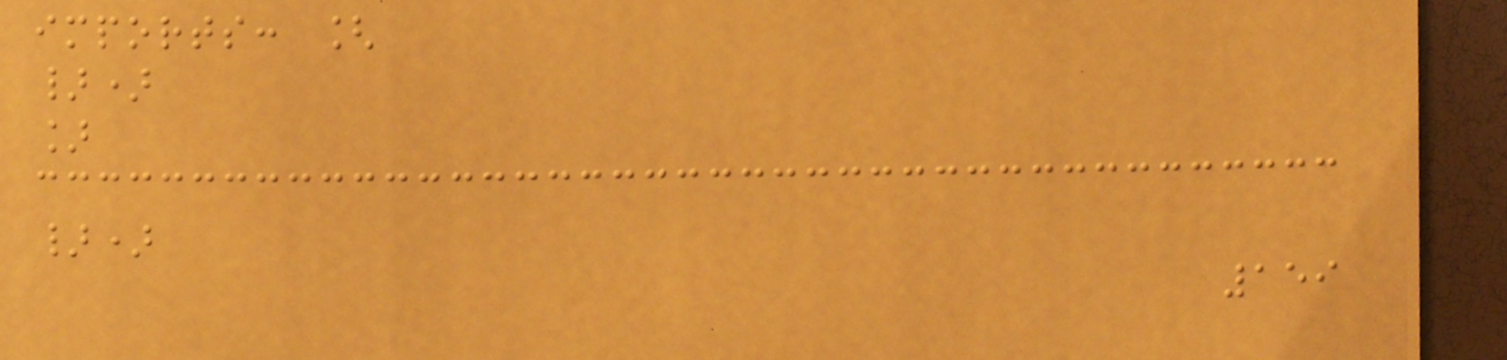imports: [
})
]
})
159
